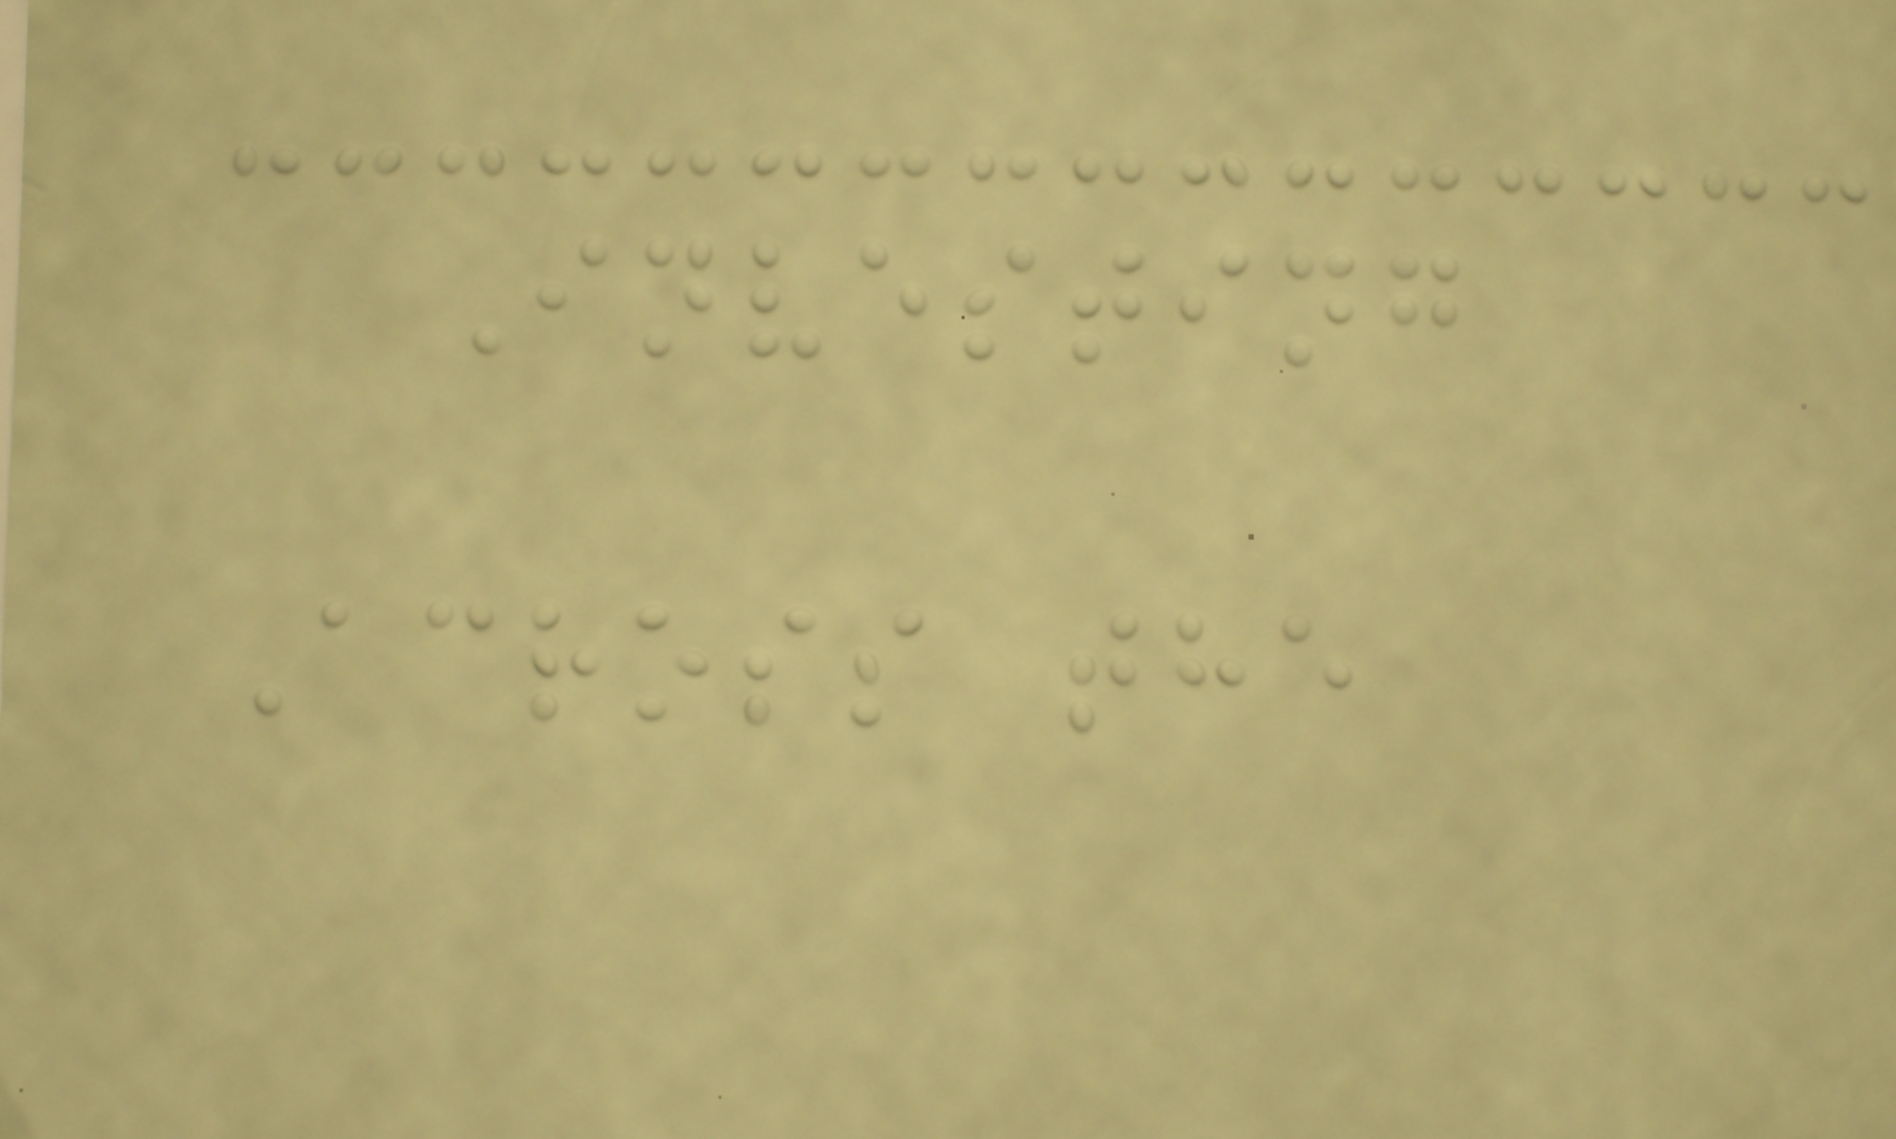Investing
Across the
